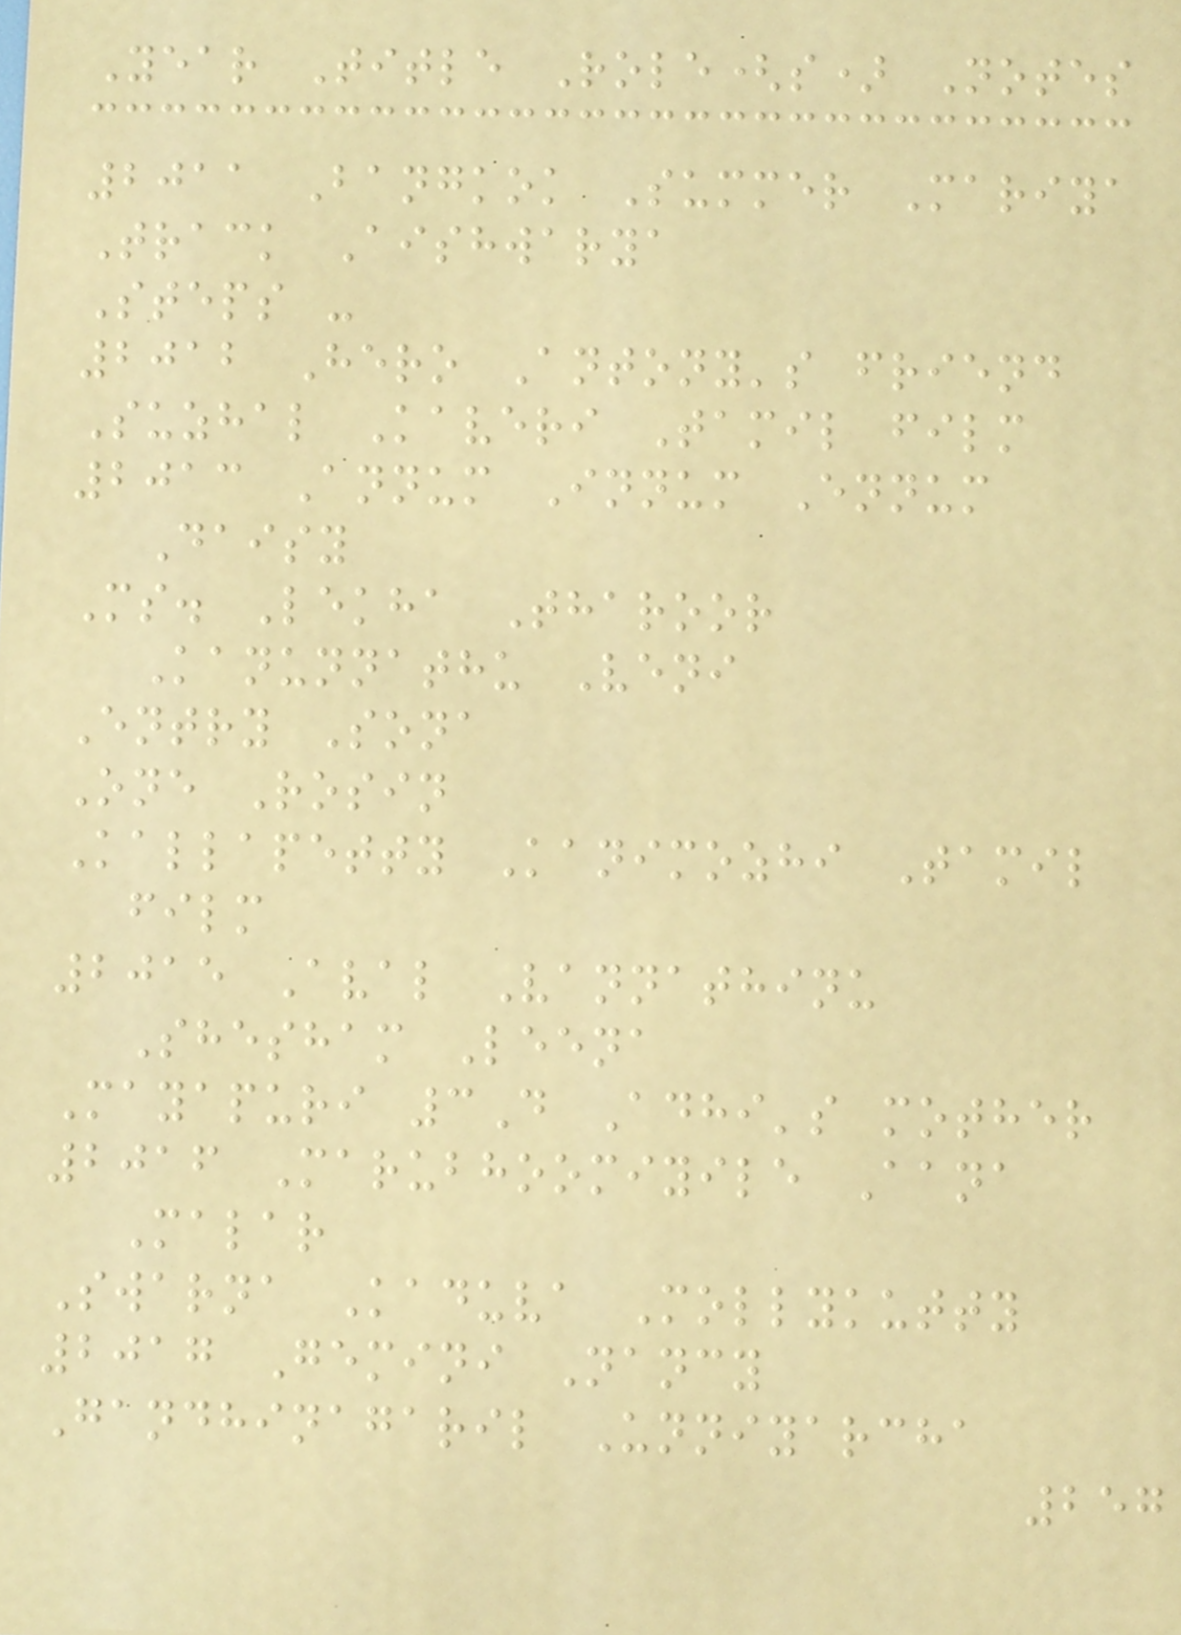Year Title Role(s) Notes
2011 Bangkok Summer Mariya
Track Aishwarya
Steps -
2012 Hero Antony's friend
Suzhal Kaveri Tamil film
2013 Annum Innum Ennum
Daisy
Ms. Lekha Tharoor
Kanunnathu Veni
Entry Sona
One Rosin
Kallapetty Kanimozhi Tamil
film
2015 Aval Vannathinu
Shesham Leena
Mayapuri 3D Adhi's mother
2016 Marubhoomiyile Aana
Malar
Swarna Kaduva Mollykutty
2017 Gemini Nancy
Gandhinagaril Unniyarcha
257
